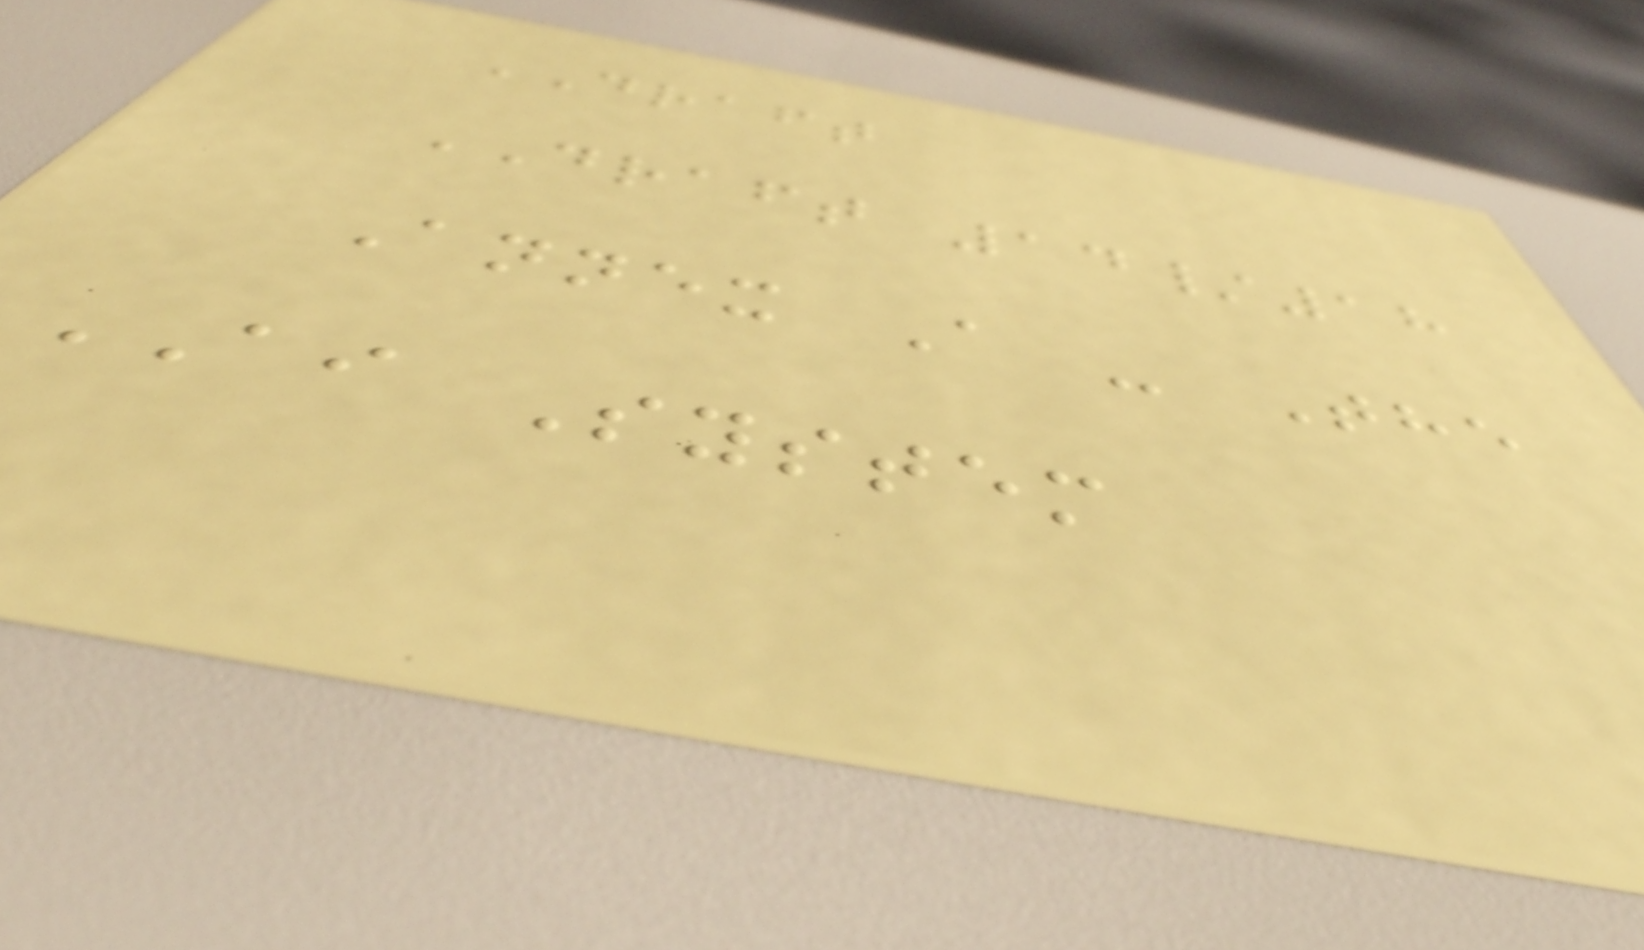DRAFT
DRAFT 14/18
Annex A - The
AI System
